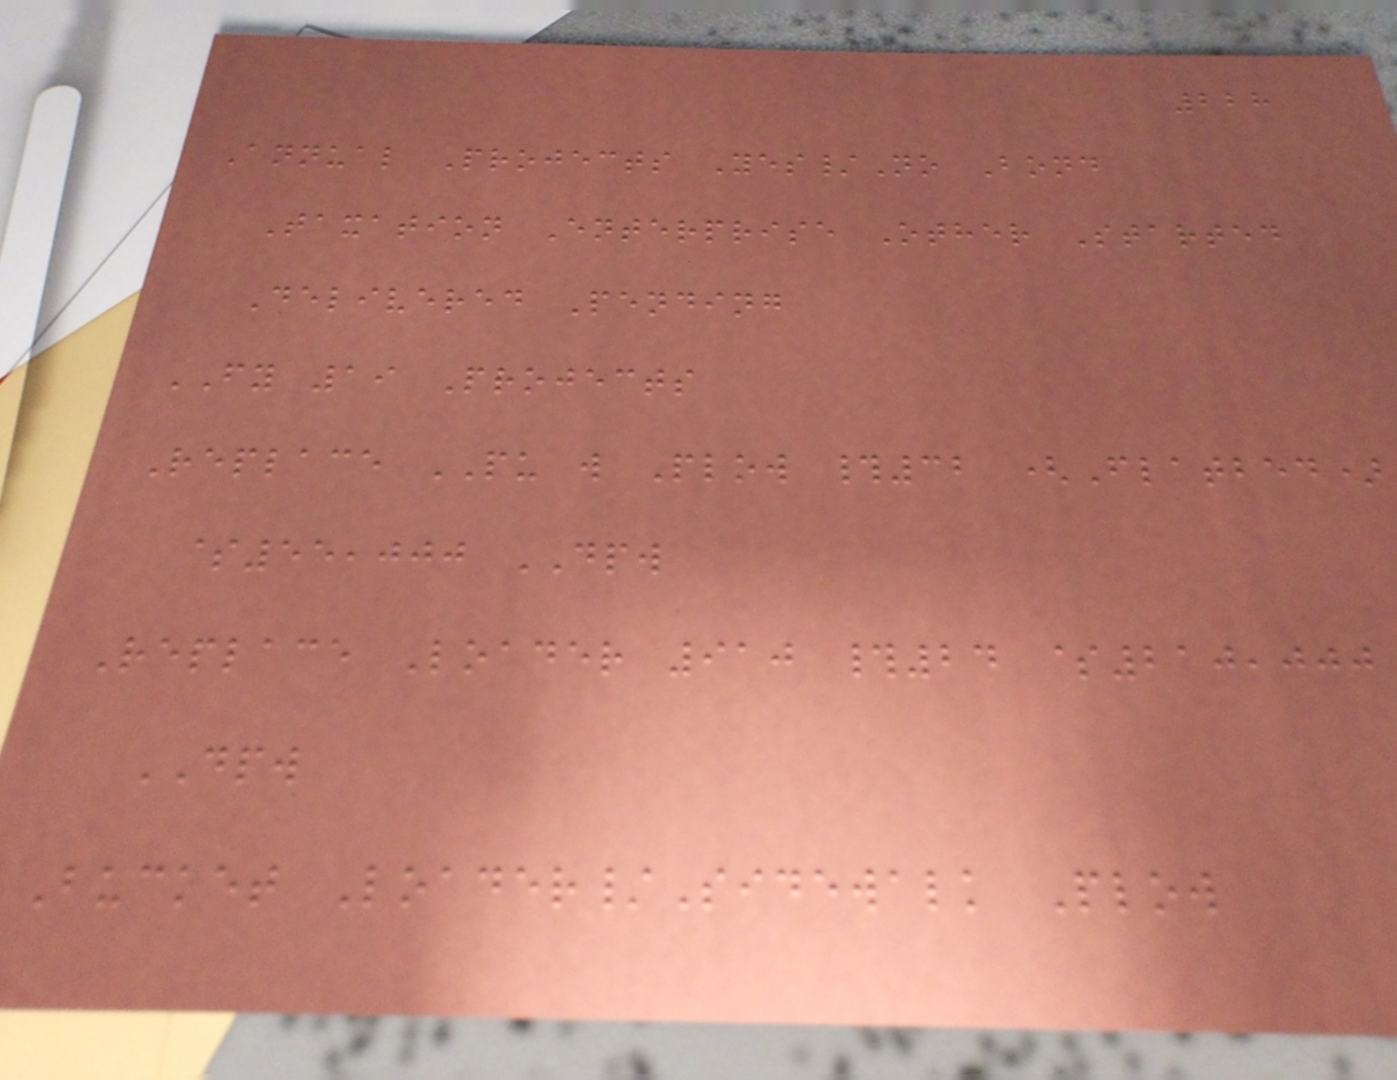228
Annual Projects Yes/No Bond
Taxation Enterprise Other Started
Delivered Pending
FY 19 Projects
Replace PU w Plow #32 (Flatbed)
$55,000 DPW
Replace Loader 910 #24 $210,000
DPW
Bucket Loader/Sidewalk Plow
